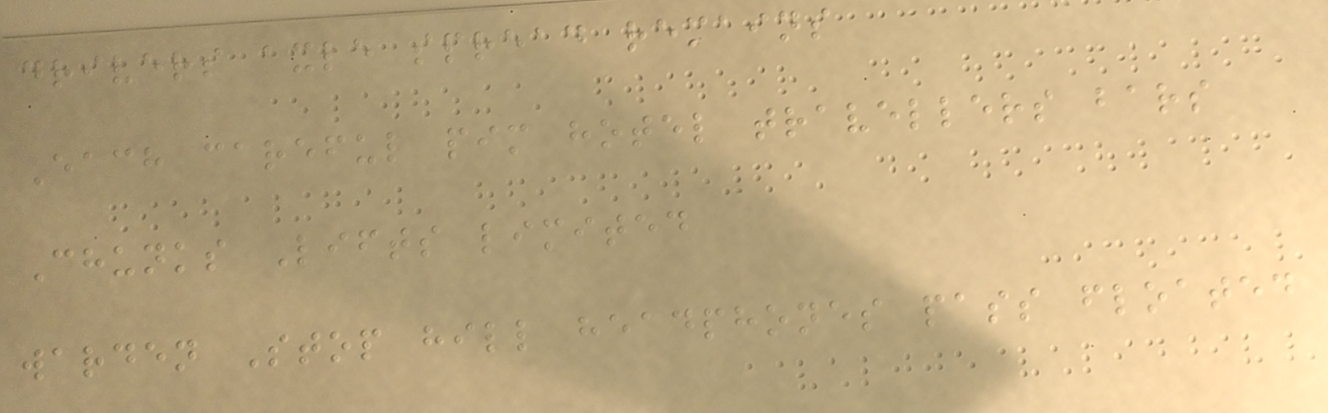drivers axle spread remains
Each careful pim hotel travellers bars
Chunks Lifts limited
warden Stop hill headphones pass floated
